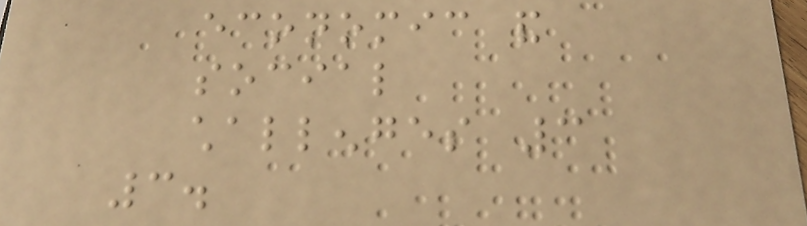economic and
social
challenges 3
3.
